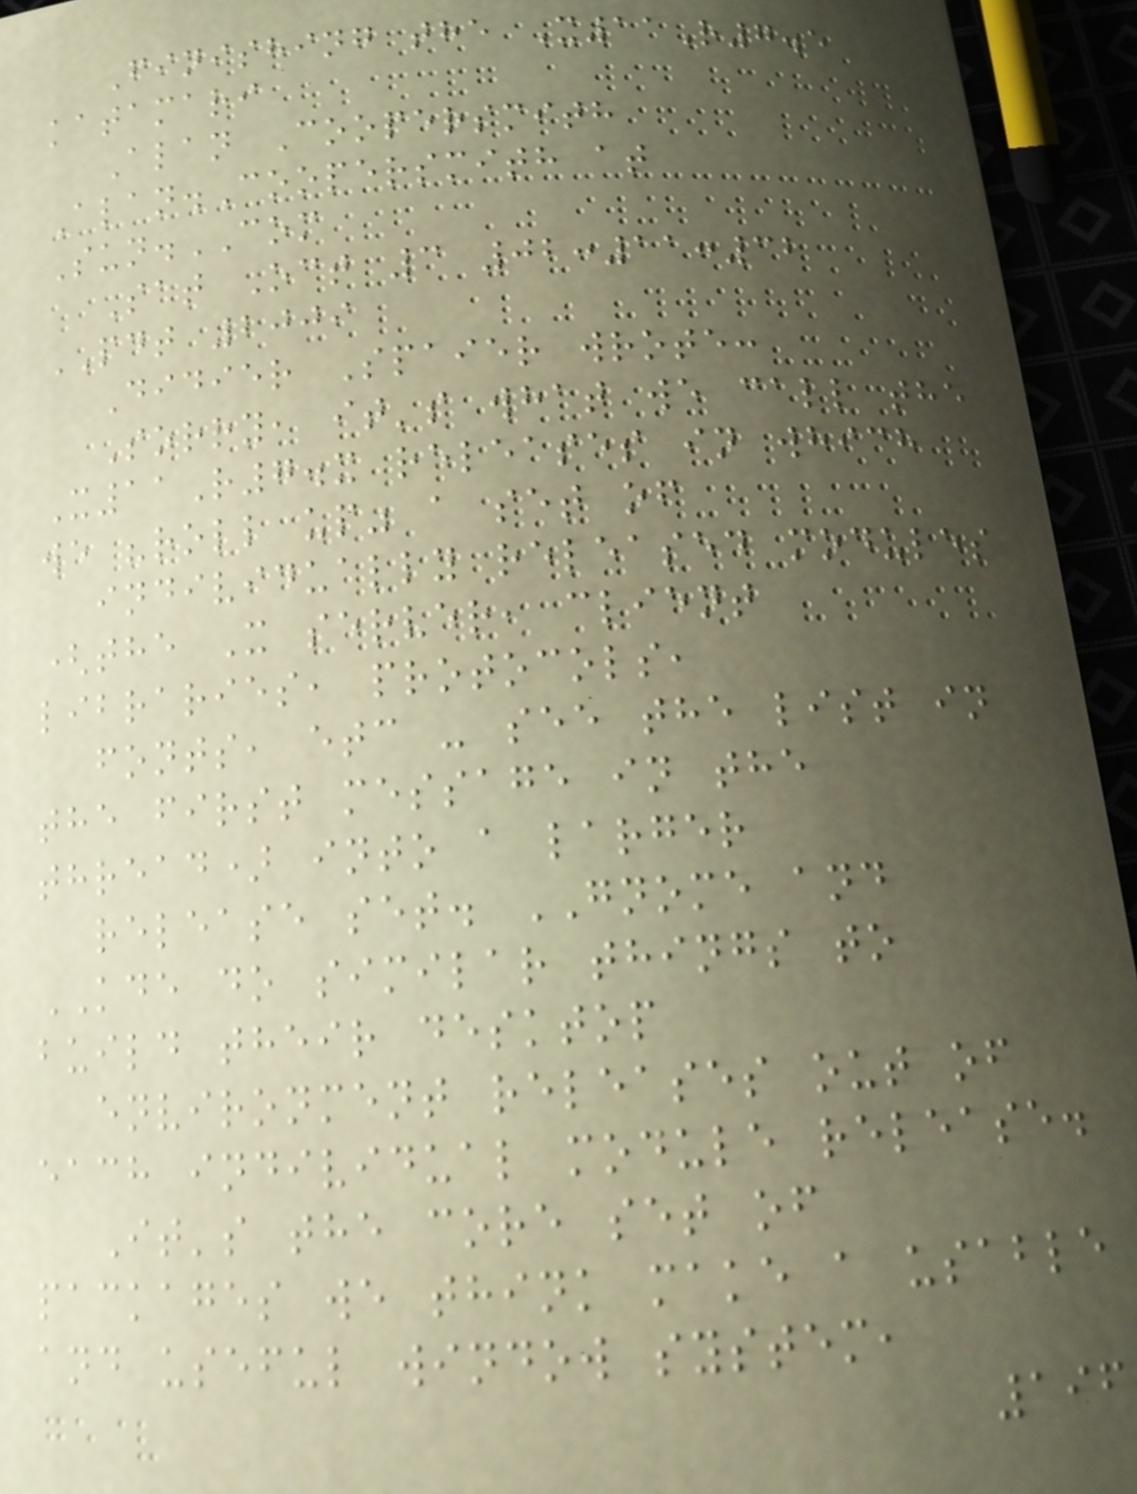Finishing the X11R7.5
katamari
Alan Coopersmith
Alan.Coopersmith at
Sun.COM
Sat Oct 3 02:11:32
PDT 2009
Didier Spaier wrote:
Sorry, it's what we call the
X11R7.x releases in which
we "roll up" a set of
individually released modules
(the X server, client
libraries, protocols,
fonts, etc - see the list in
the first message in the
thread) into a larger
release set. GNOME and
KDE do similar things to
build their desktop
environment releases out of
each individual module release.
It's the core set of
packages we think make a usable
and useful window system,
196
